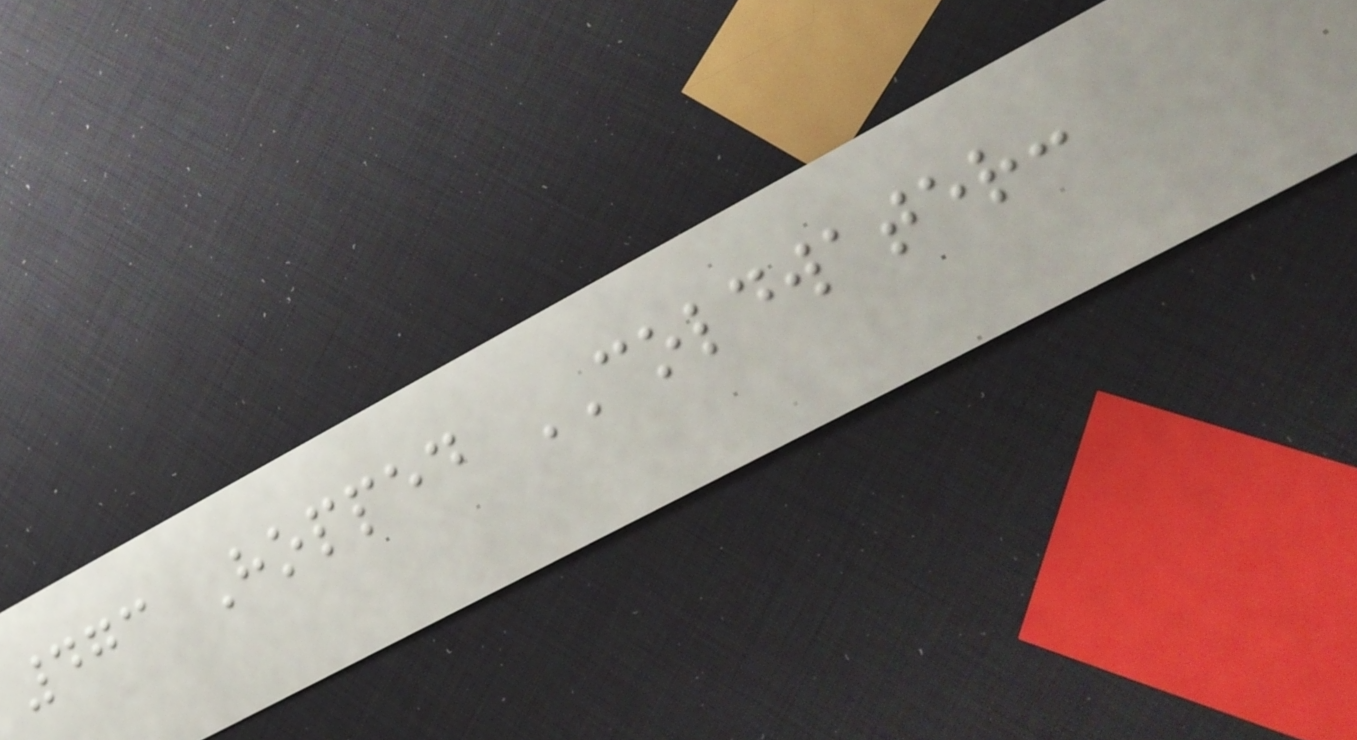473 Hopped COLDWATER:
